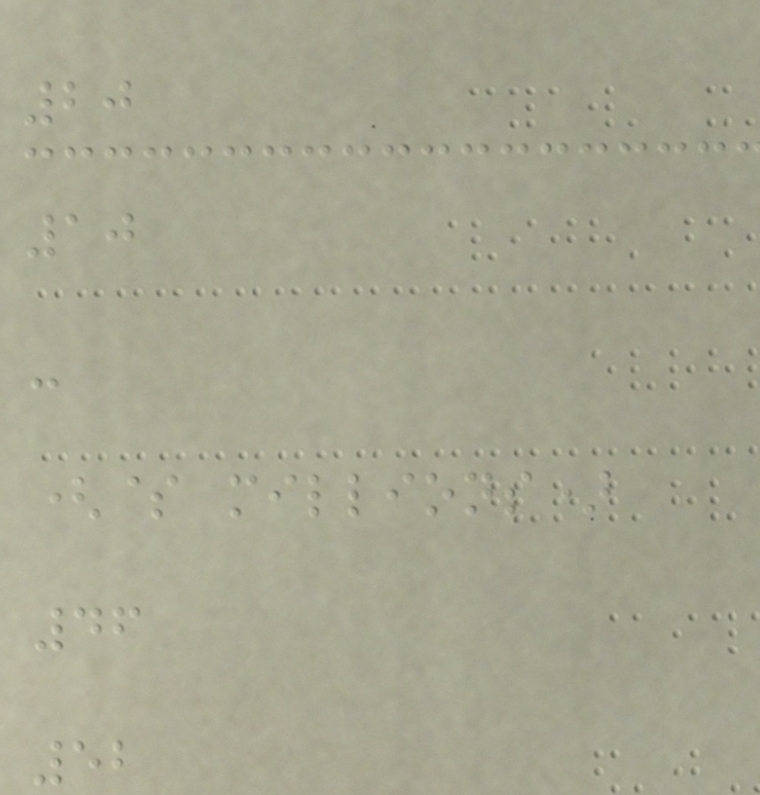20
10
-
($ millions)
46
52
